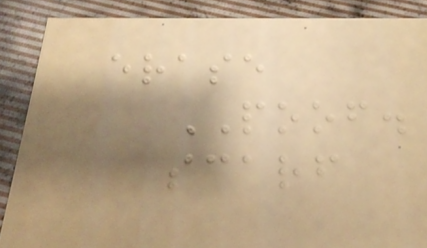erase
POOF.
scarf
